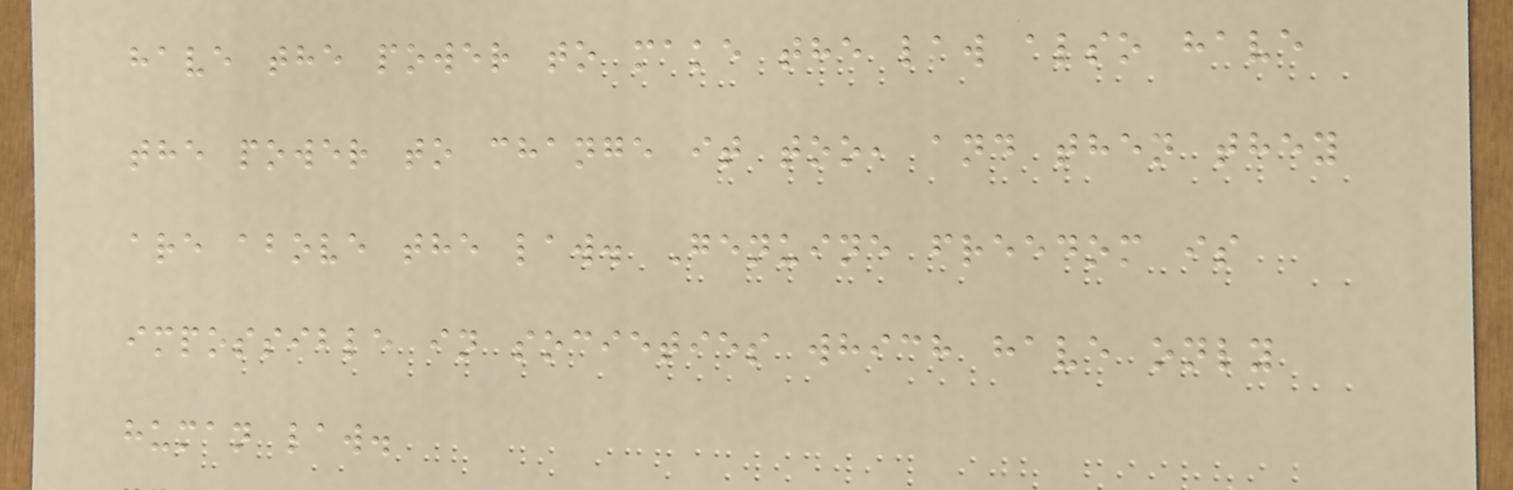have the power to make the law also have
the power to change it too, and then they
are above the law. Genuine freedom is
impossible in societies which have only
human law.
